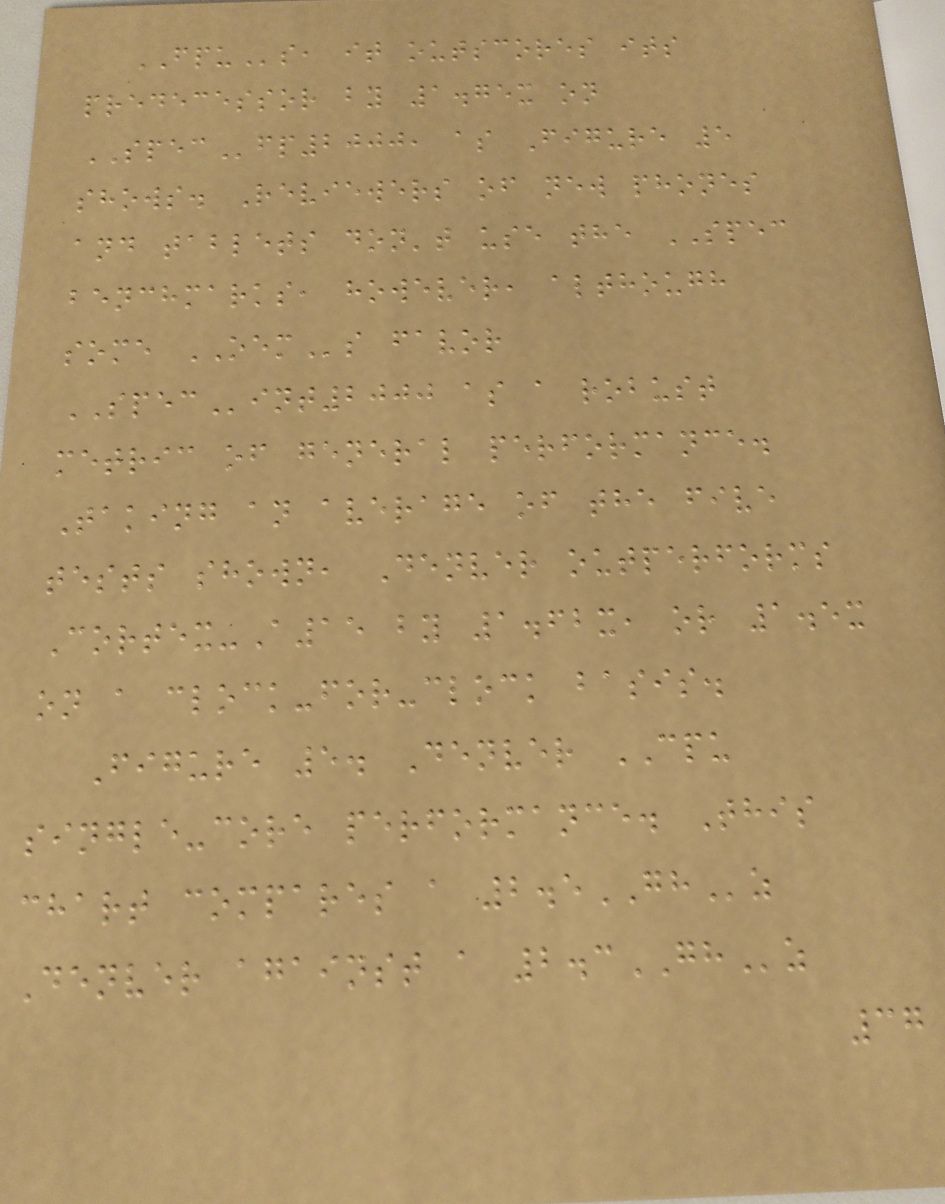FPUs, it outscores its
predecessor by 1.75x on
SPECfp2000, as Figure 5
shows. Reviewers of new phones
and tablets don't use the SPEC
benchmarks, however, although
some OEMs favor
SPECint2000 as a robust
metric of general performance.
Taking an average of the five
tests shown, Denver outperforms
Cortex-A15 by 1.62x, or 1.5x
on a clock-for-clock basis.
Figure 5. Denver CPU
single-core performance. This
chart compares a 2.5GHz
Denver against a 2.3GHz
37
